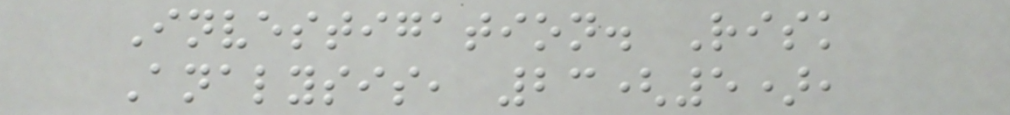Investigation. Risk
Analysis, 23(5),
